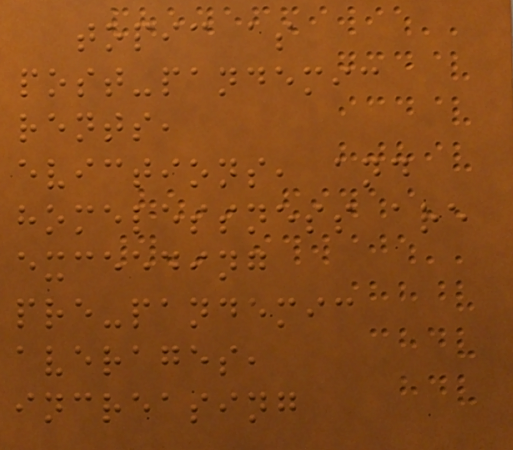topic as
post-pandemic
rents,
evictions, and
homelessness are
exceeding
pre-pandemic
averages,
increasing
